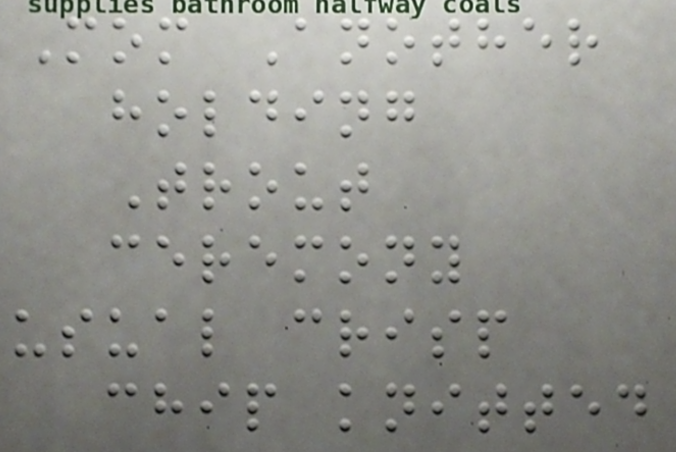Mom Another
holding
Trout
ceremony
usual crisp
chip knitted
